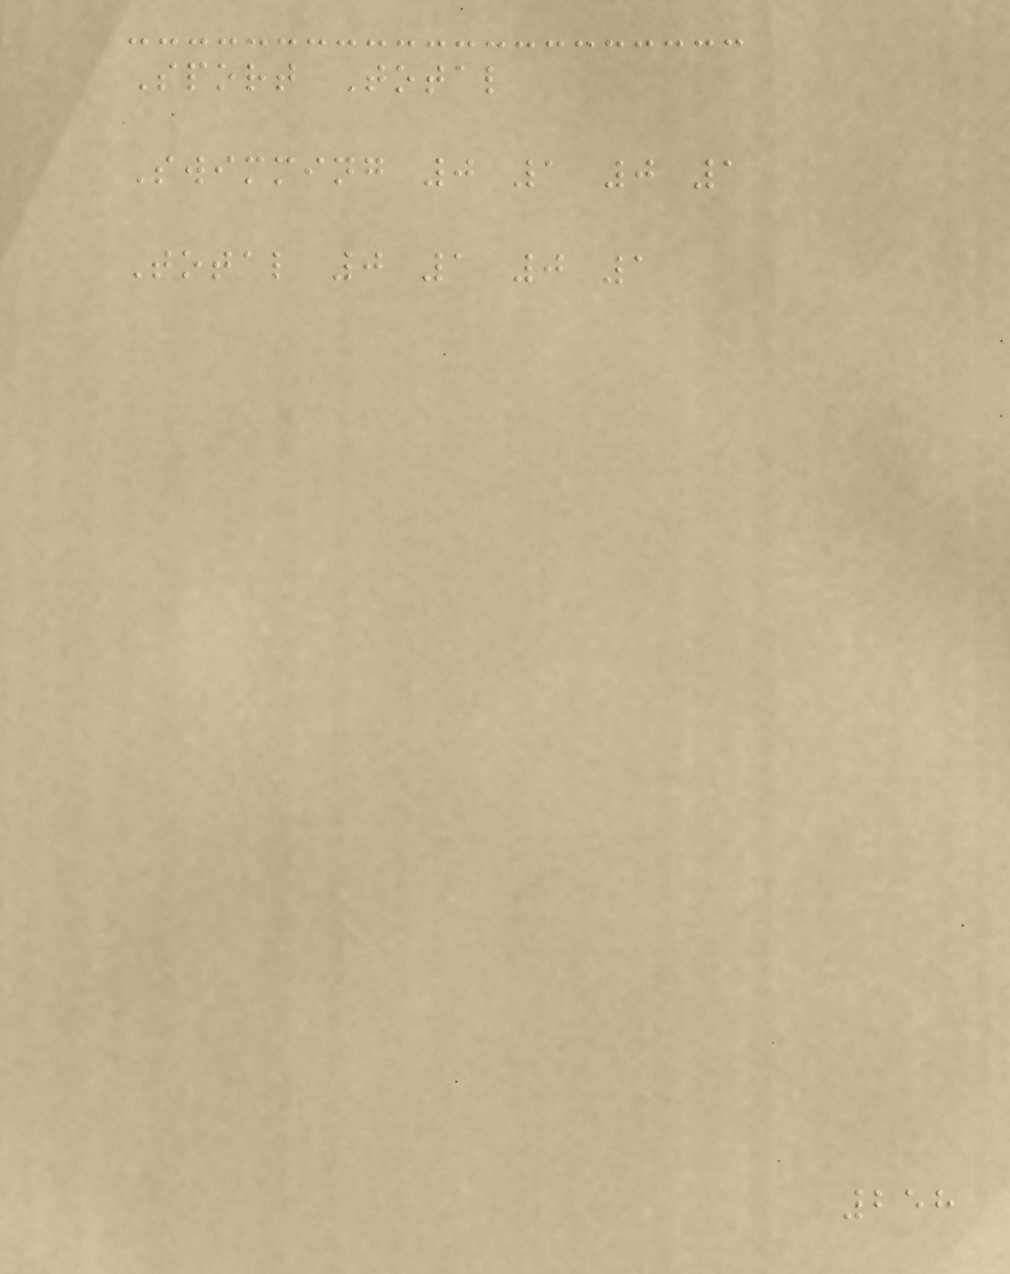Sport Total
Swimming 0 1 0 1
Total 0 1 0 1
258
